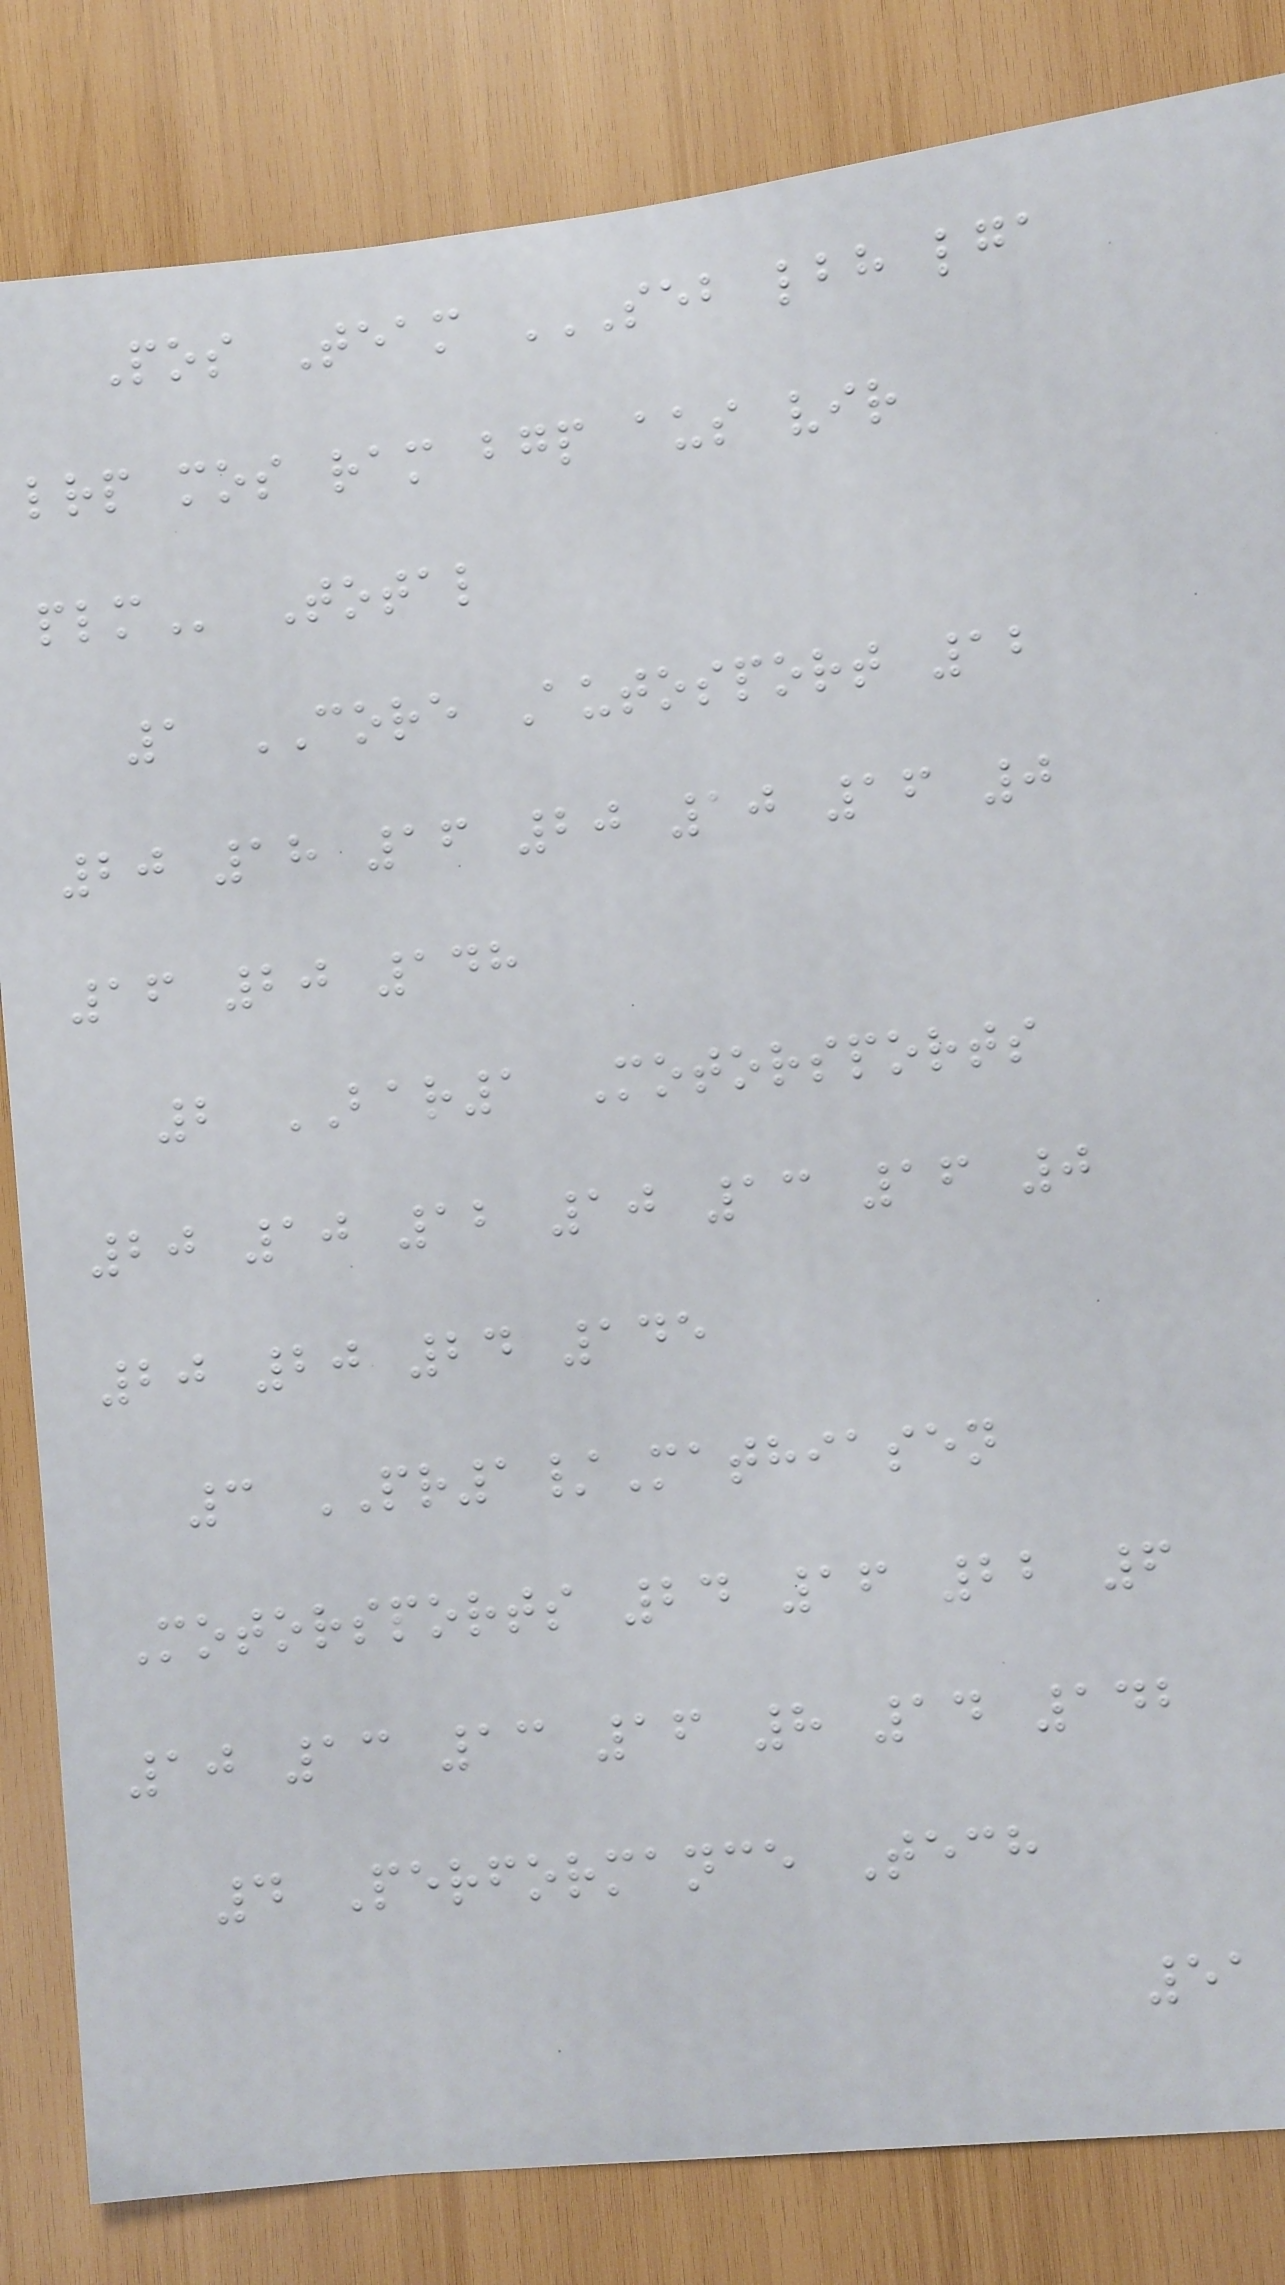Pos Team SEB LBH LGA
LRP MOS RAM BGP AUS VIR
PLM Total
1 CORE Autosport 12
20 18 16 20 10 16 0
16 20 148
2 BAR1 Motorsports
20 10 12 10 13 16 0
20 20 24 145
3 PR1/Mathiasen
Motorsports 24 16 22 6
10 13 13 16 8 14 142
4 Performance Tech
51
